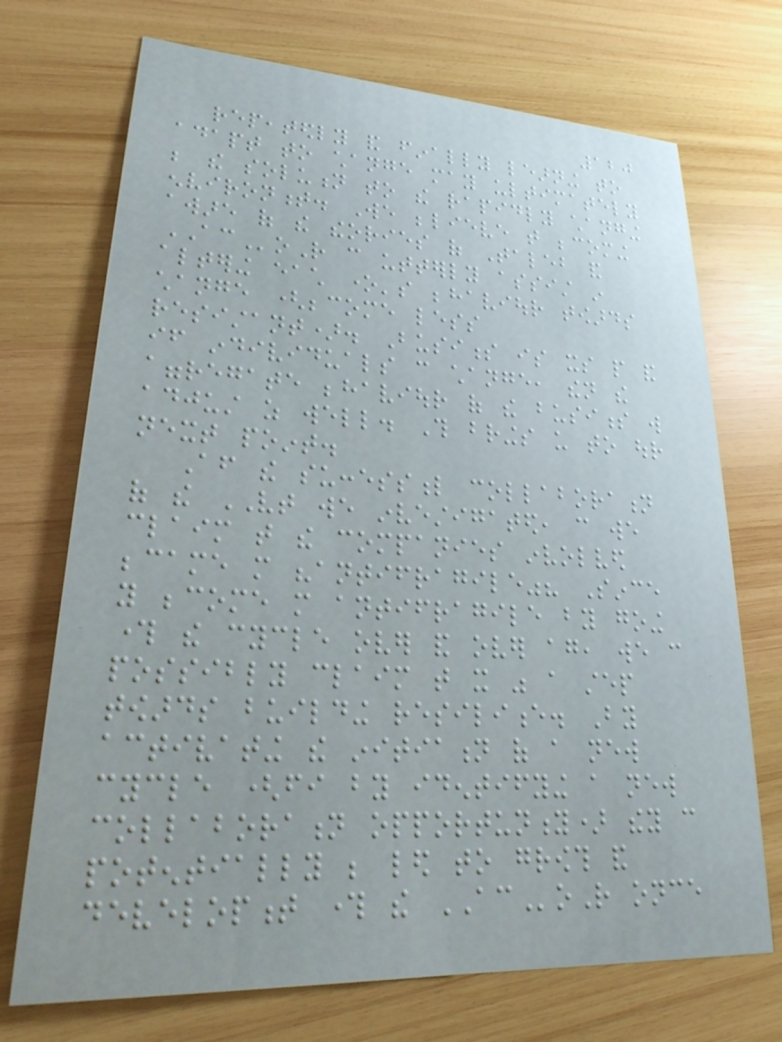120
repeatedly and finally learning to
adapt to change may ultimately
be the solution to the rapidly changing
environment. We believe that becoming
aware of the theories of Taleb and
ACoR can utterly assist in
altering each one's behaviour towards
change (become less
resistant). Business is its people and
if individuals can change, then the
aggregate behaviour of the business will
adjust as well. This brings us to our
next point.
After the successful collaboration
of the VT we investigated, can we
claim that the companies involved
became more "antifragile"? Since
you become more antifragile by going
through the cycle over and over again, we can
possibly claim that it was a step
towards building resilience. By
activating the initiation of a new
cycle (fi by identifying a new
collaboration opportunity) they can
potentially be led to growth and
development through the ACoR once
